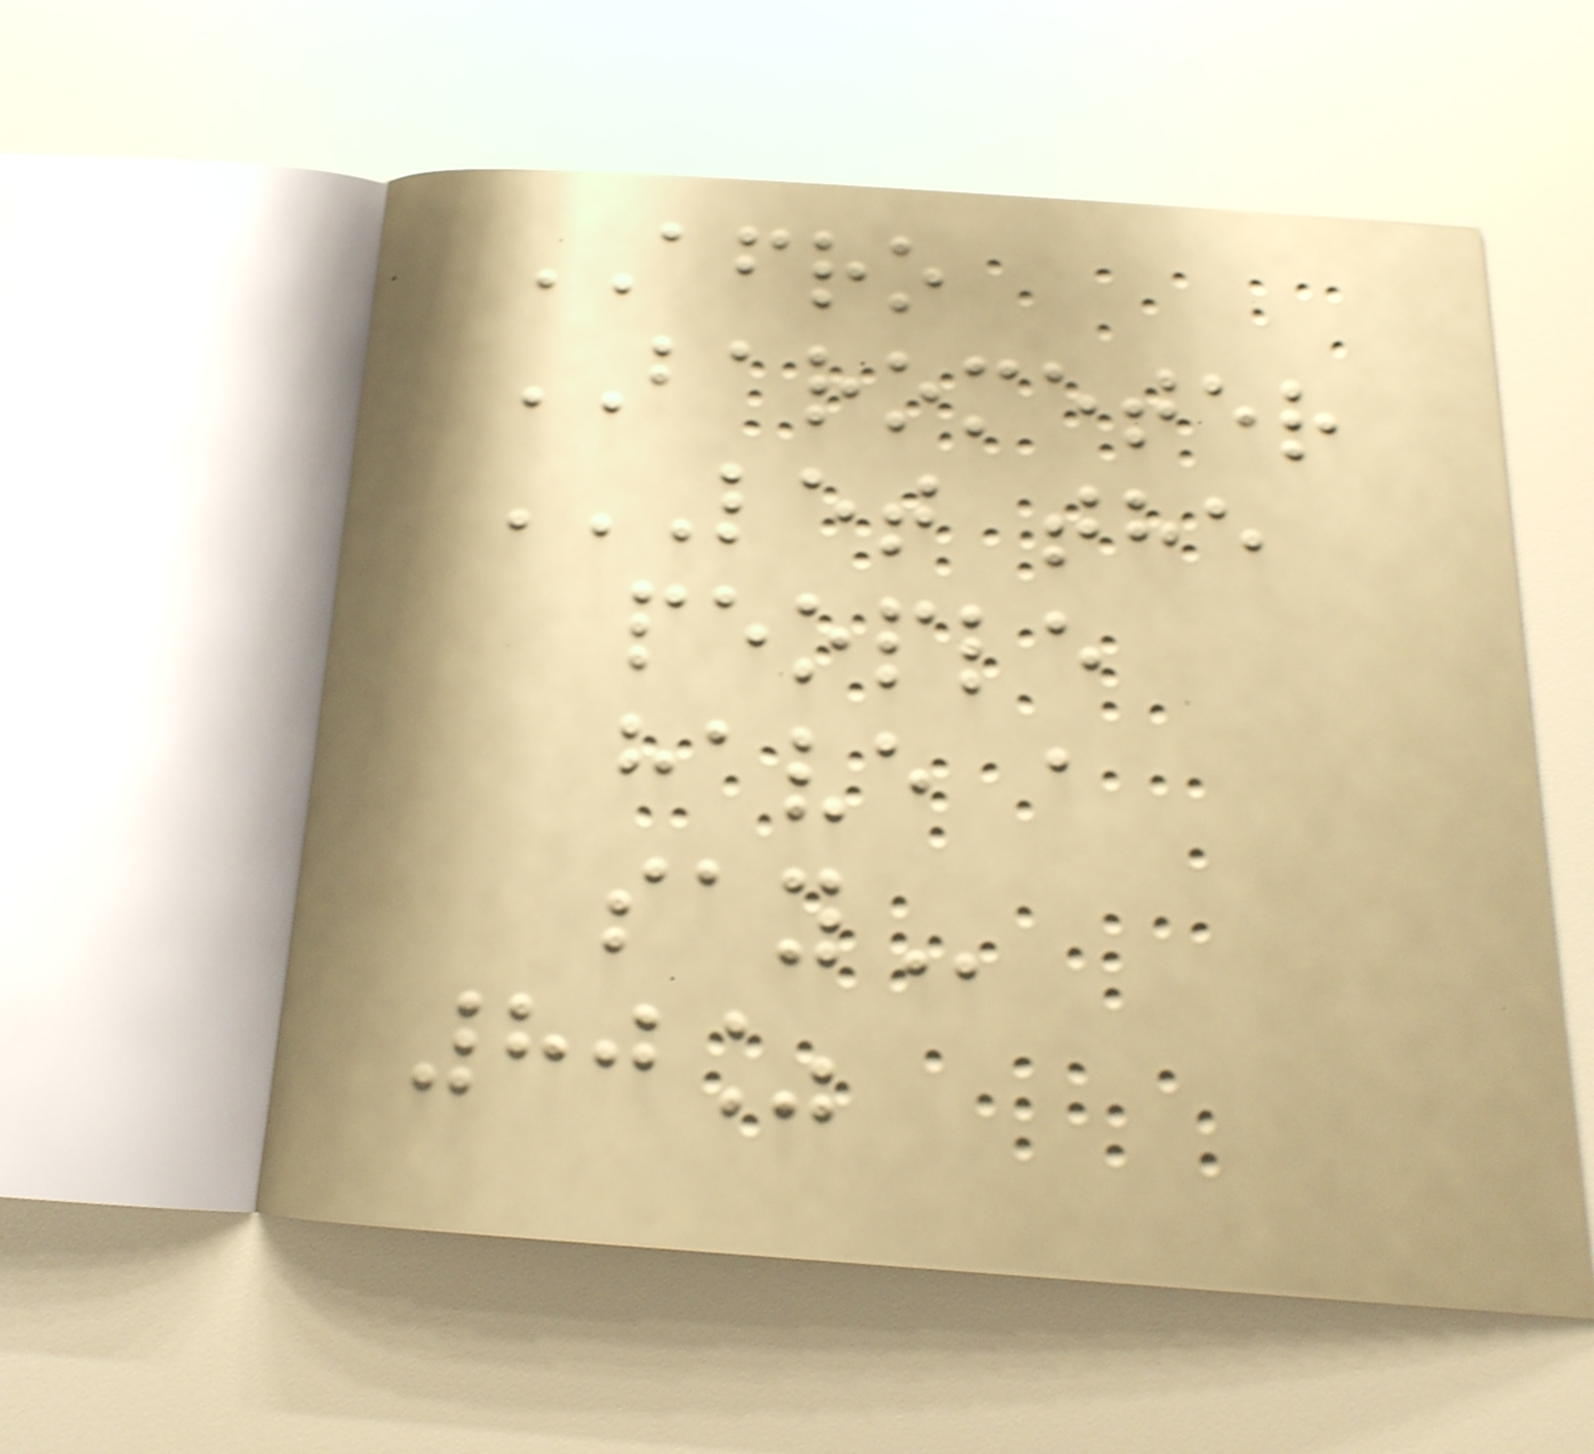AFRO
BAROMETER
LET THE
PEOPLE
HAVE A
SAY
80%
